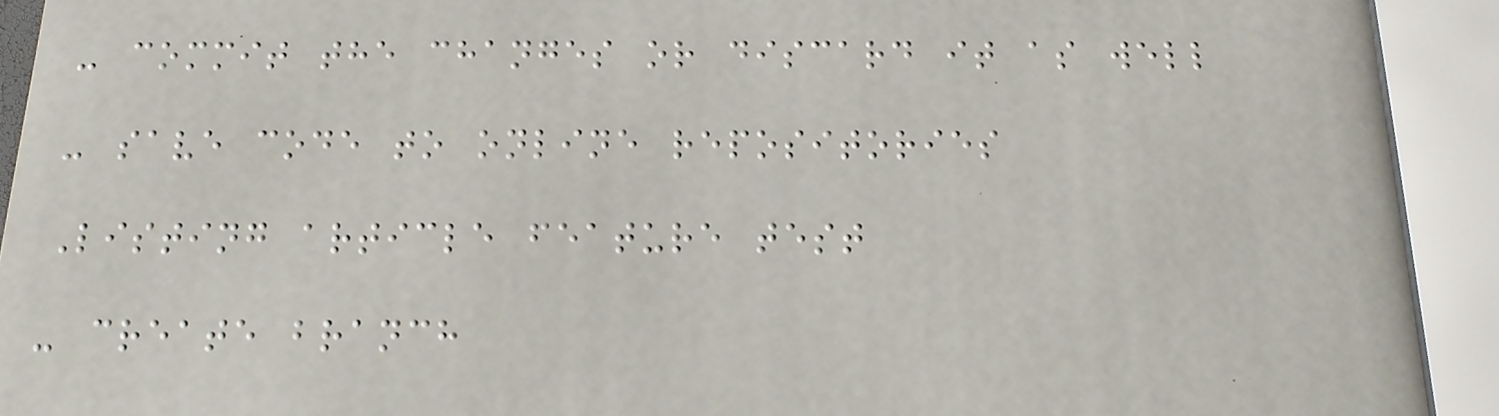- commit the changes or discard it as well
- save code to online repositories
Listing article feature test
- create branch
